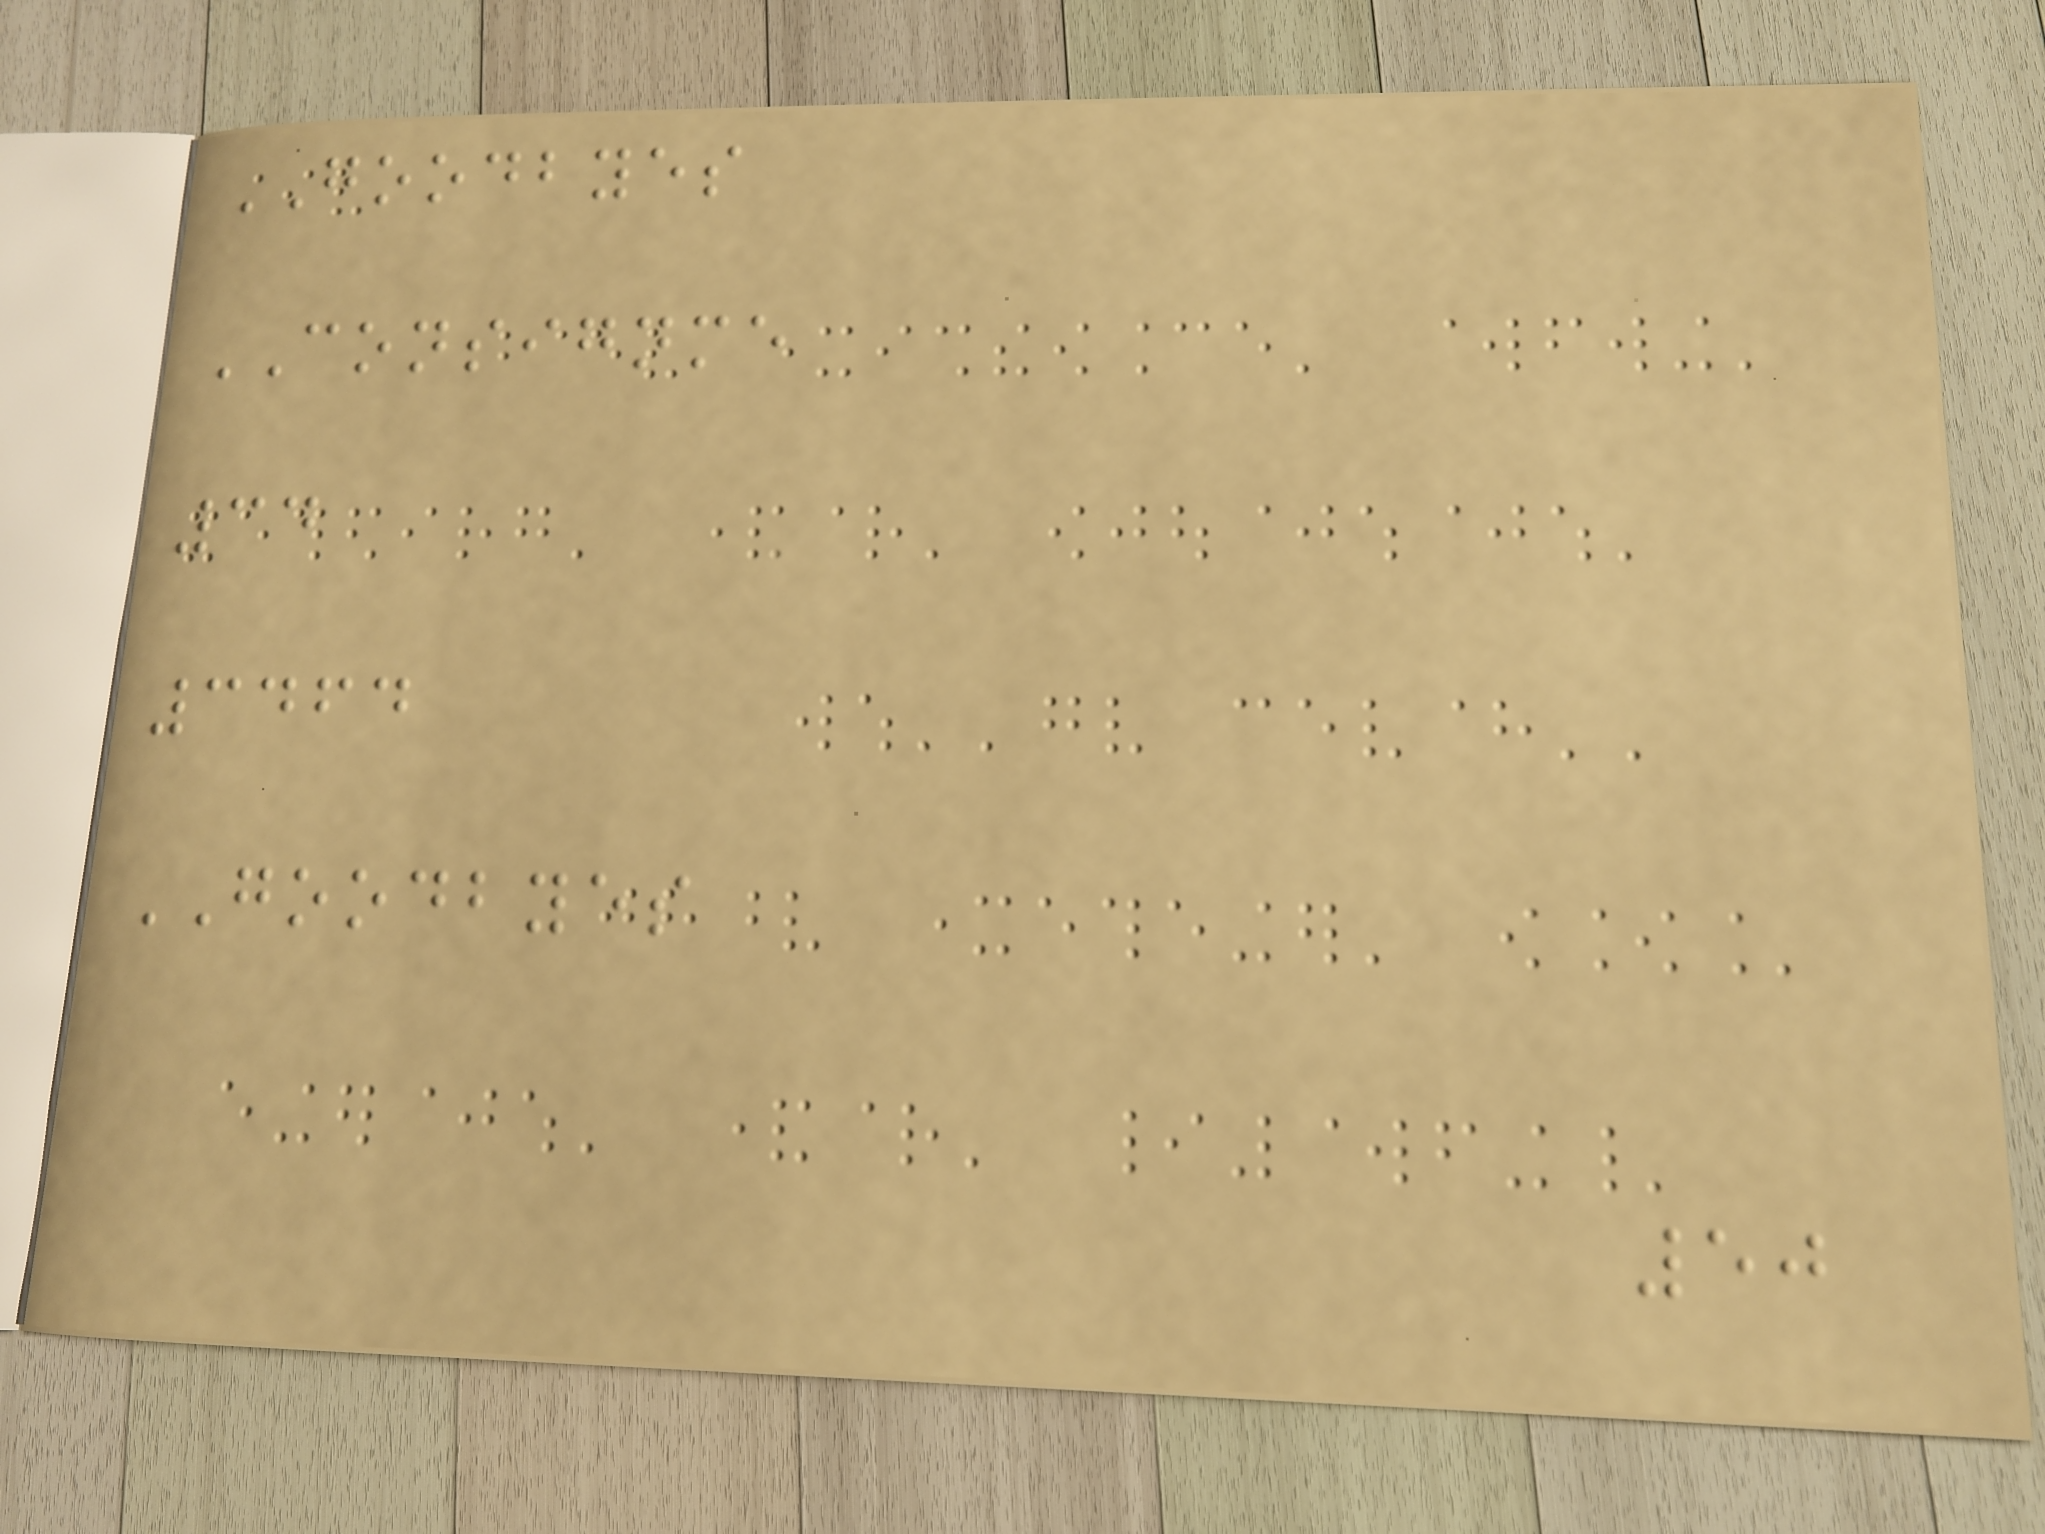GOODBYES
CONSIGNME
34
3464
GOODBYES
50
